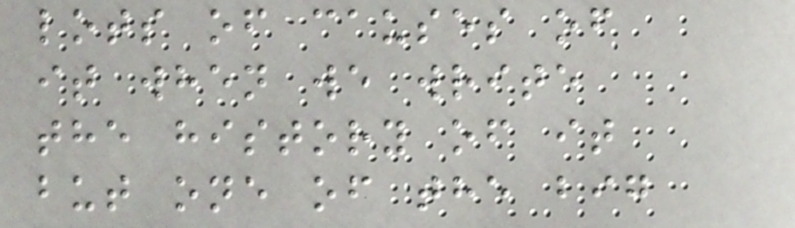lots of causes of
it when we write
the history of it
but one of the big
